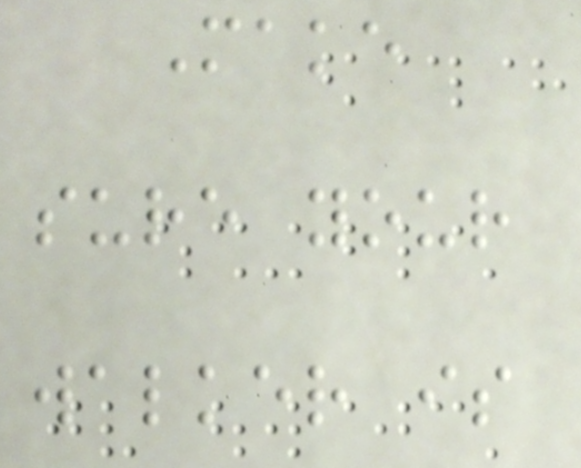Make
sure your
walker is
